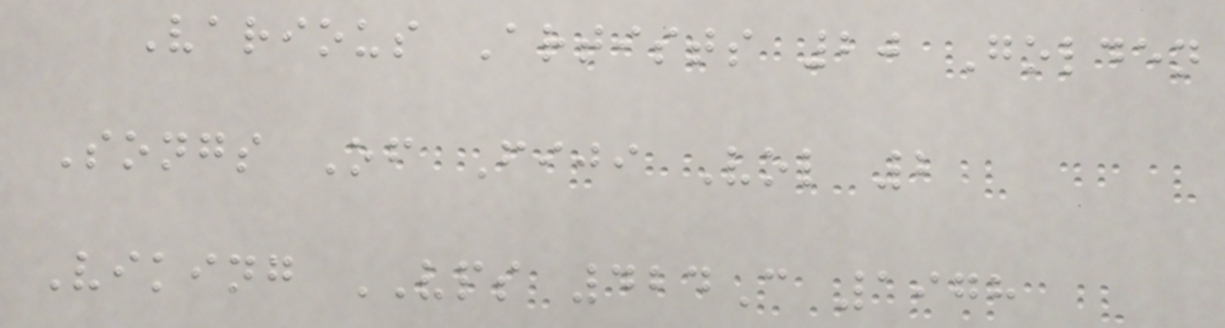Various Artists 20 Golden
Songs Of Fiji Vol 2
Viking VPS 424C 1978
